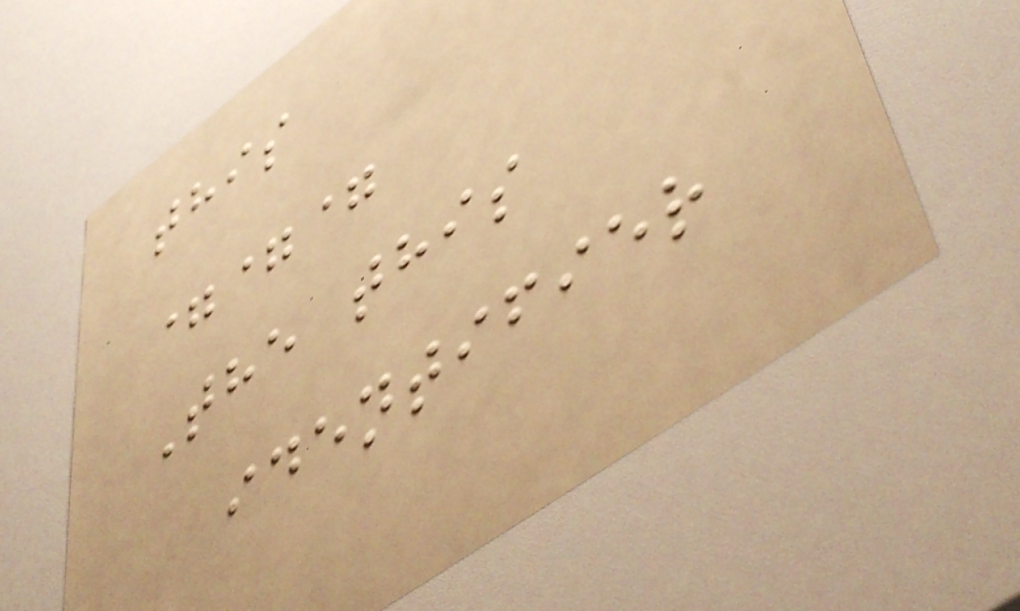this
===
The this
identifier
